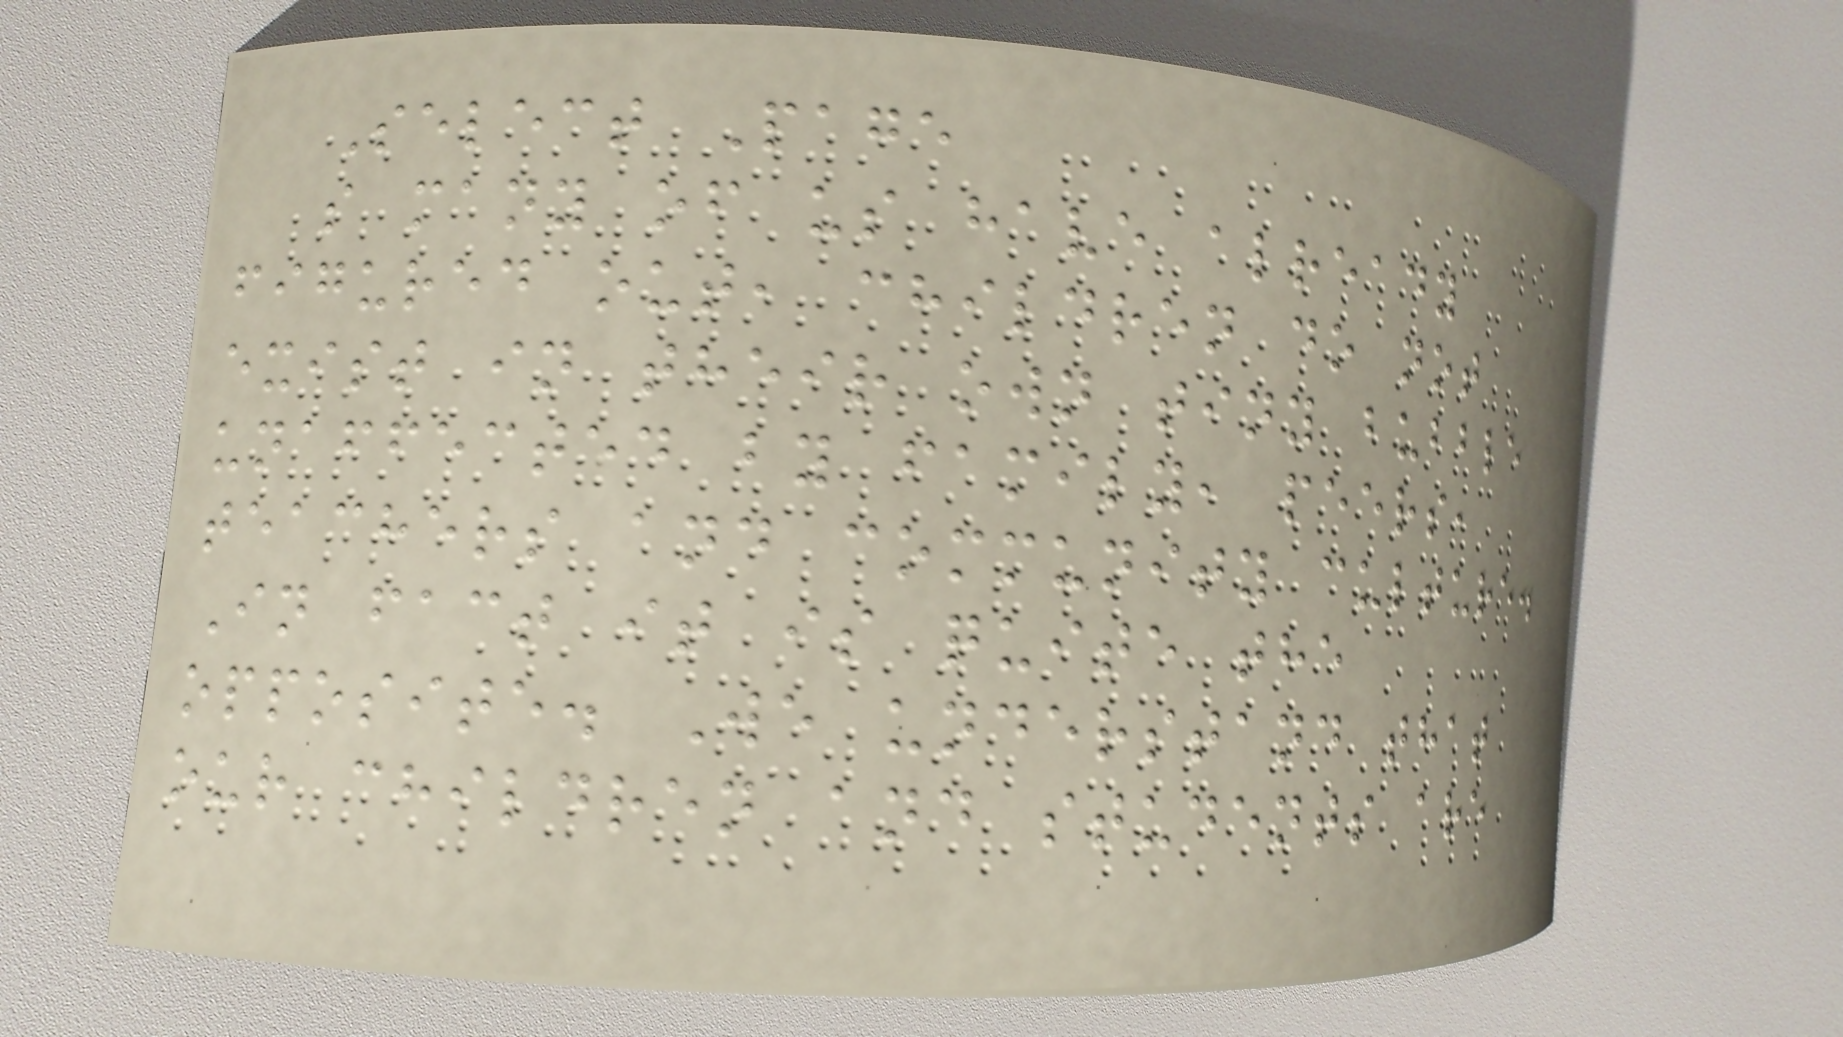Select Page
s many of us have already
figured out, children do not
exist in their own tiny bubble
unaffected by family, peers,
teachers and community culture.
In fact it is quite the
opposite. We understand that
our children and students are
